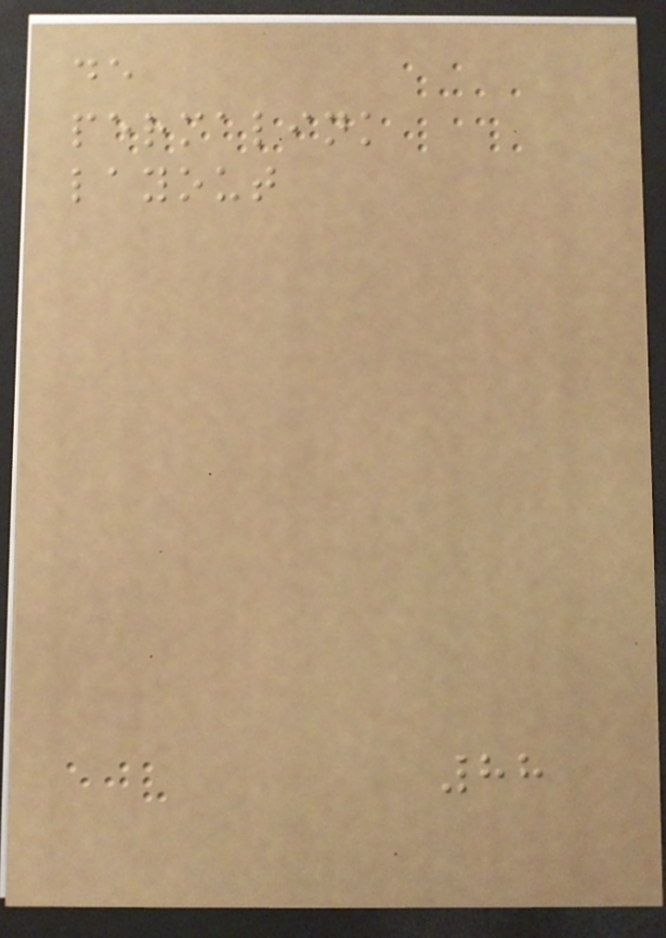de
permalink
layout
88
